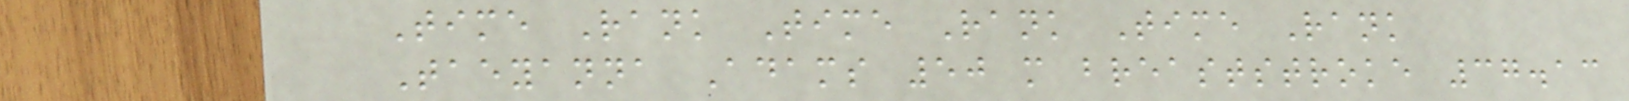Time Rank Time Rank Time Rank
Taeyanna Adams 50 m breaststroke 37.13
